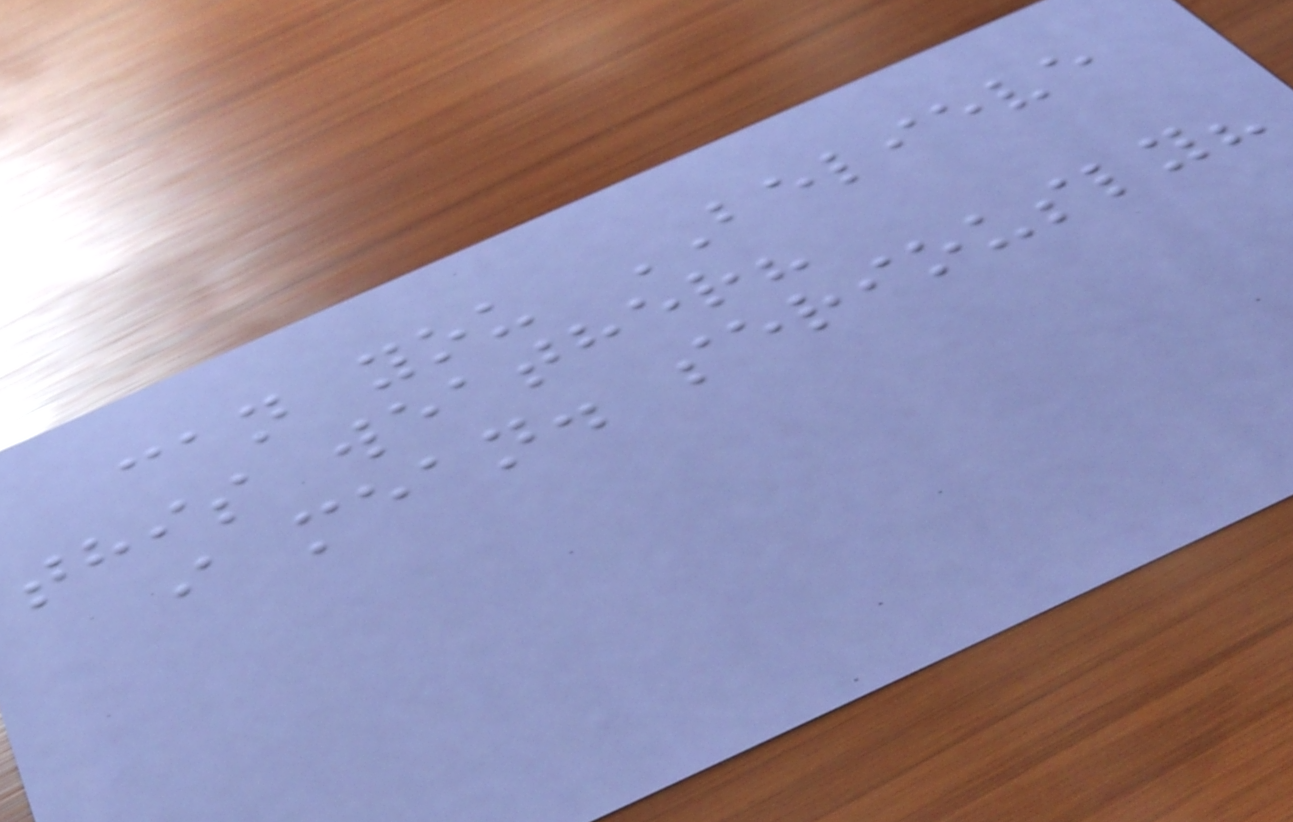can you BELIEVE
this weather?
i mean. seriously?
